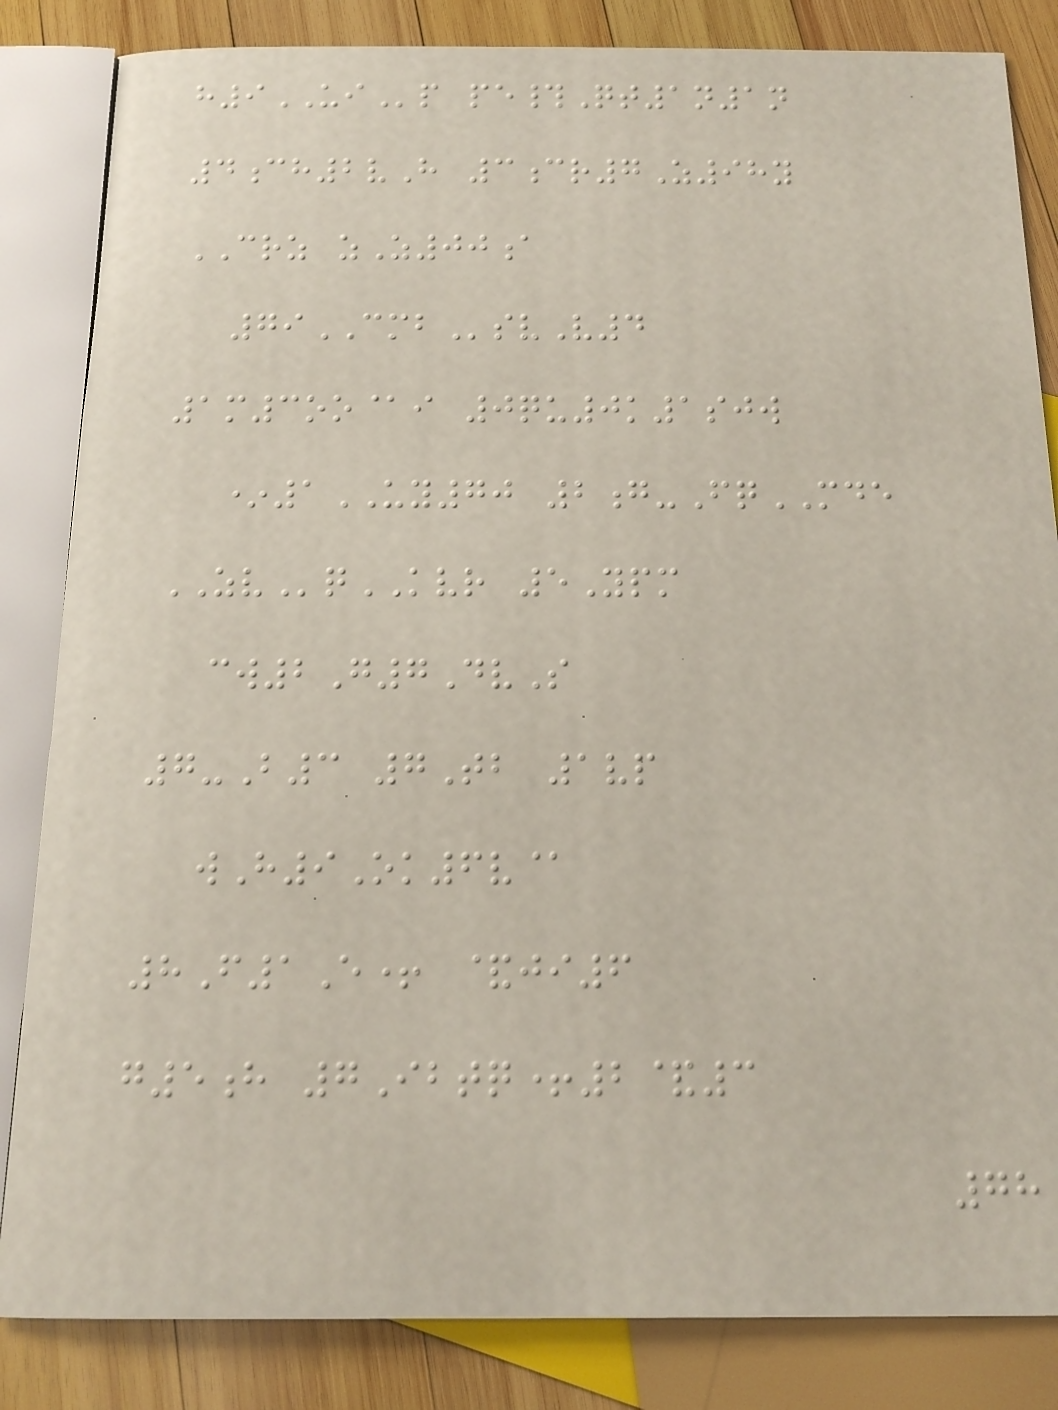h9UIp pe#Qt1n1n
4ch2vH 3cr7Z98y
CRZ zZ00a
79CMBsvV4
1m3oo@i 0qu0k1sjw
*1UY70 2g-FqMDE
ZVqKVR 5Ypm
cw2G7DvS
7-B3 7Tb 1vp
wH9Ok6v@
8F1E+ &ji6
g5h 7Ibtq+2&3
78
